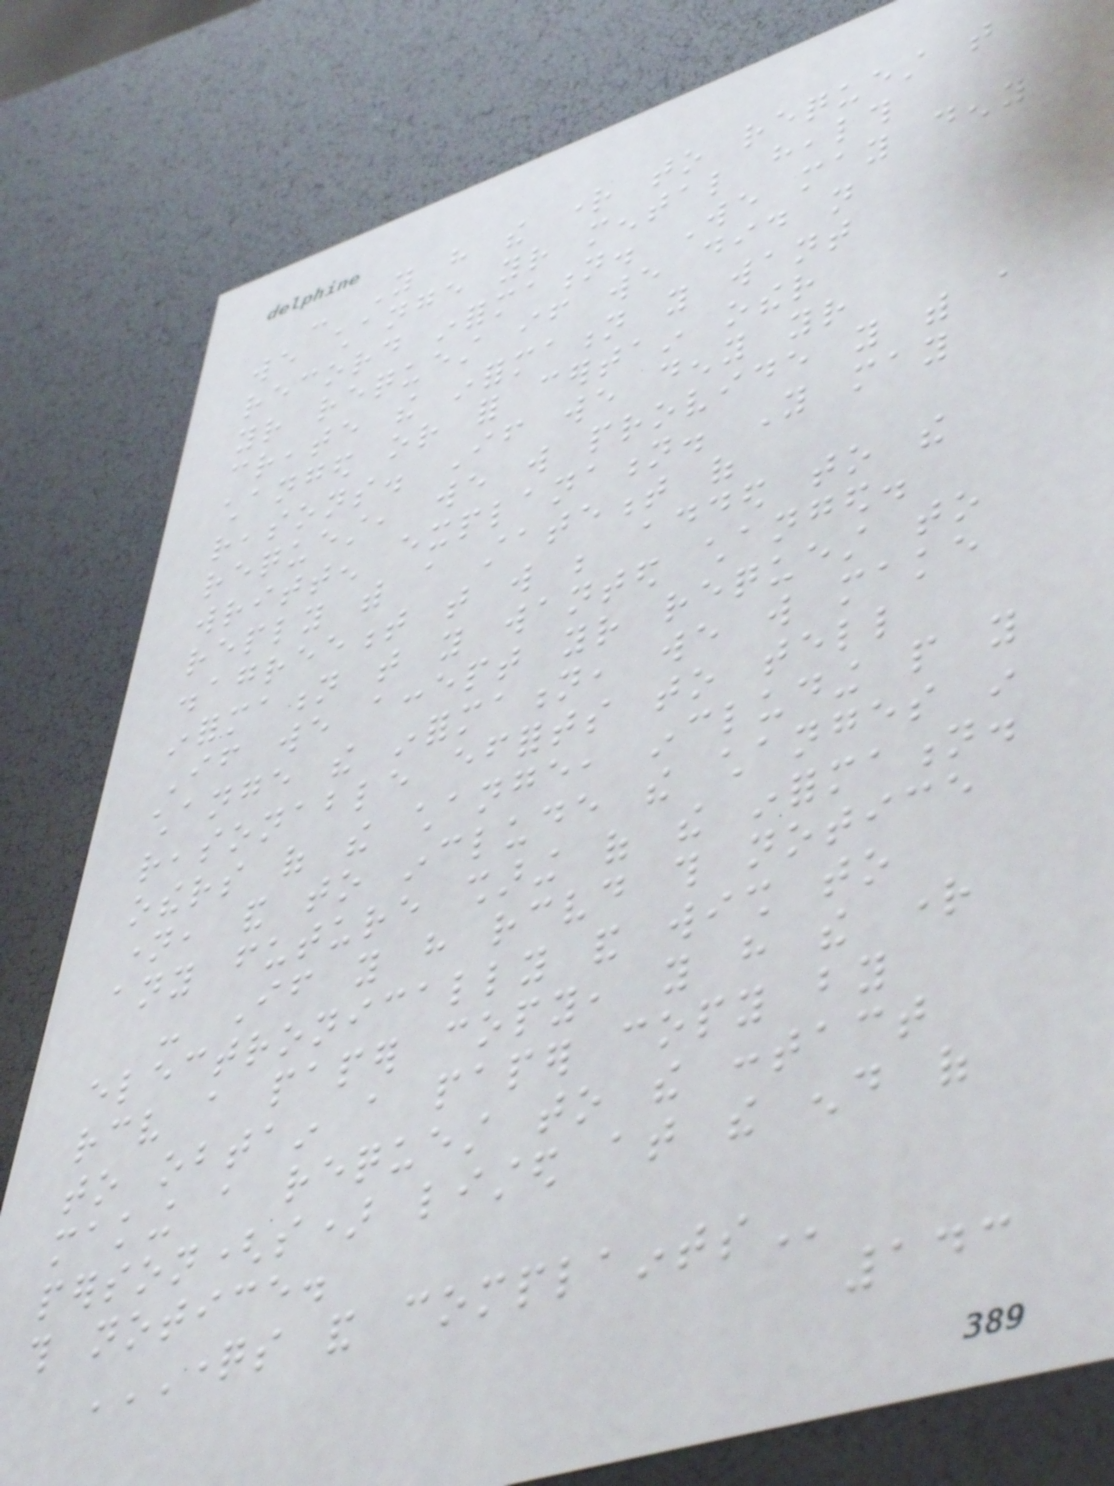- You have the right to request that
we change your mental health
record information. We may deny
your request if we did not
create the information you want
changed or for certain other
reasons. If we deny your
request, we will provide you with a
written explanation. You may
reply with a statement of
disagreement that will be added to the
information that you wanted changed.
If we accept your request to
change the information, we will make
reasonable efforts to tell
others of the change, including people you
name, and to include the changes in
any future sharing of the information.
- If you have received this notice
electronically and wish to
receive a paper copy, you have the right
to obtain a paper copy by
making a request to the contact
person(s) listed at the end of
this notice.
QUESTIONS AND COMPLAINTS
143
